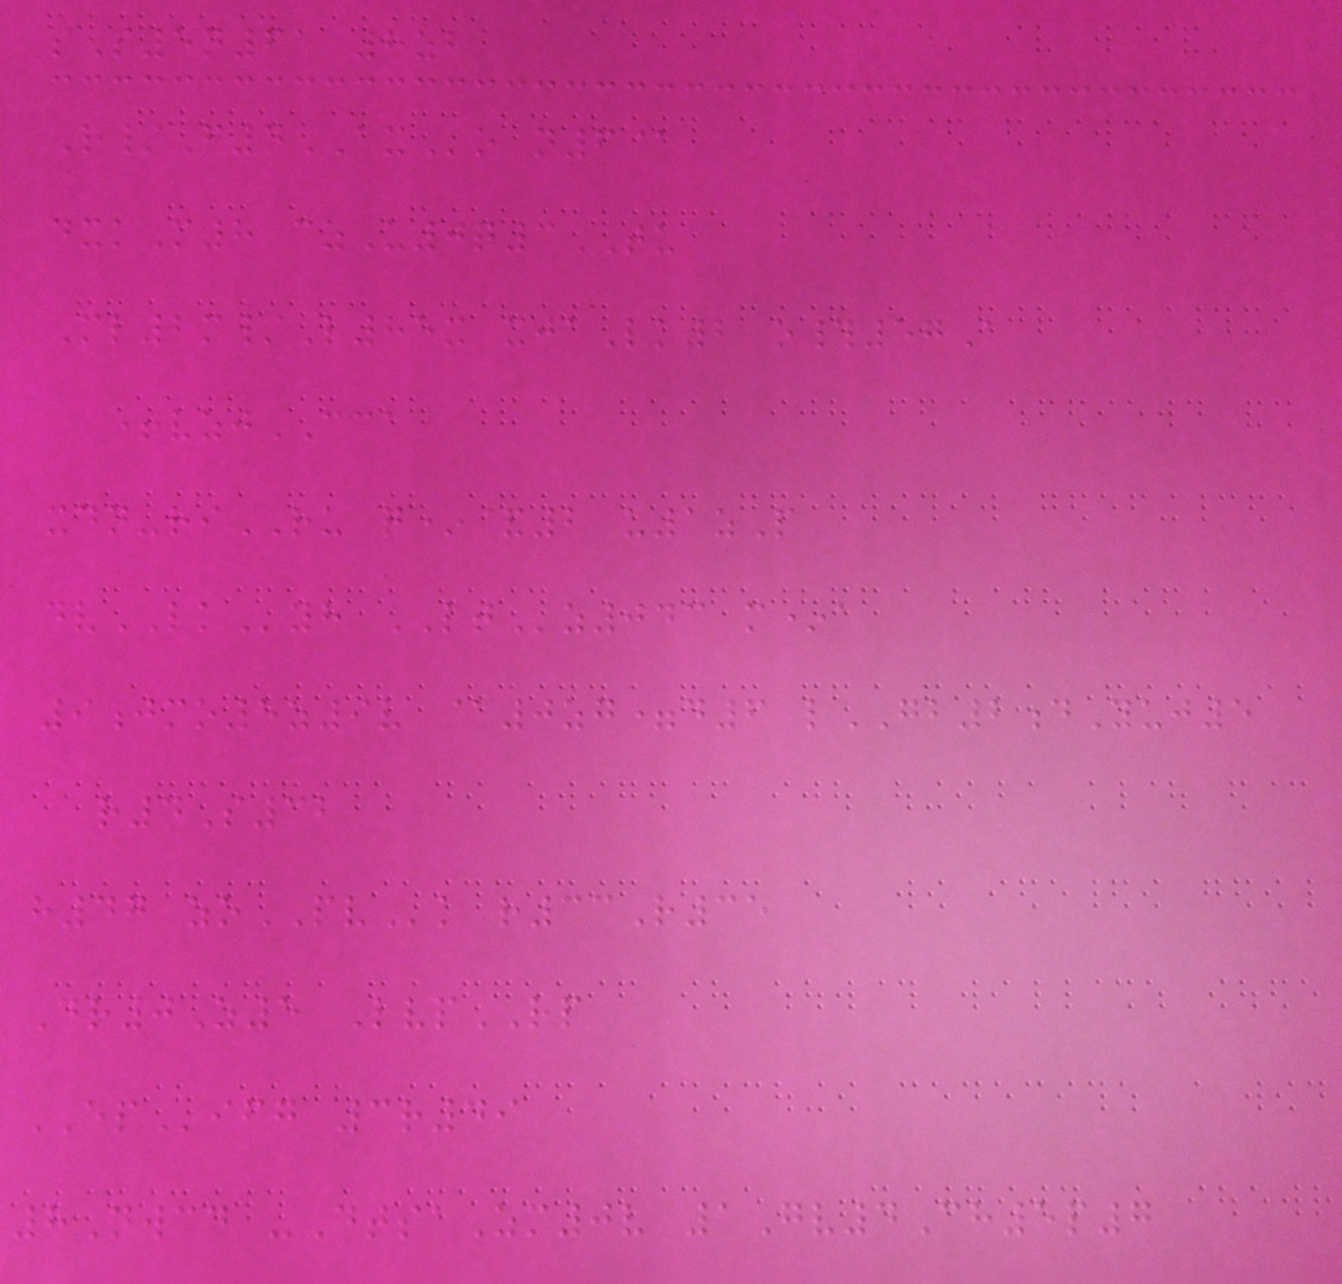sS5n61 8zb
R/F4AXo n6@
dxkM8 czU0q3TU
Ml2m/L85x xjaLk2 o#57A
+vzjCCA
xdn-riRU q*&2 u1zP
dvLKyh LTz043 m*a
9jmo5z9v @0zg=d6 lGB2dYuj5
r4S32
h47 zoPVk r33R35
Dr0Z5 LvpRP
EPifg 3r49
8Nwcd -DtsaZm0v 1Gv4Ch5p7
